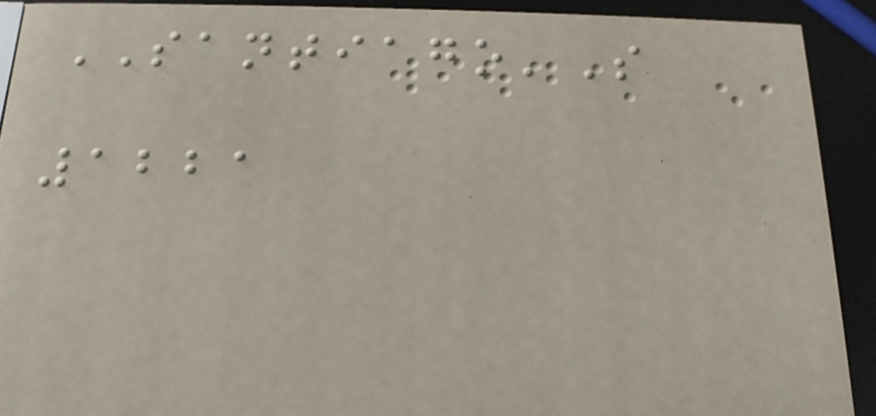SANTIAGO'S
1221
